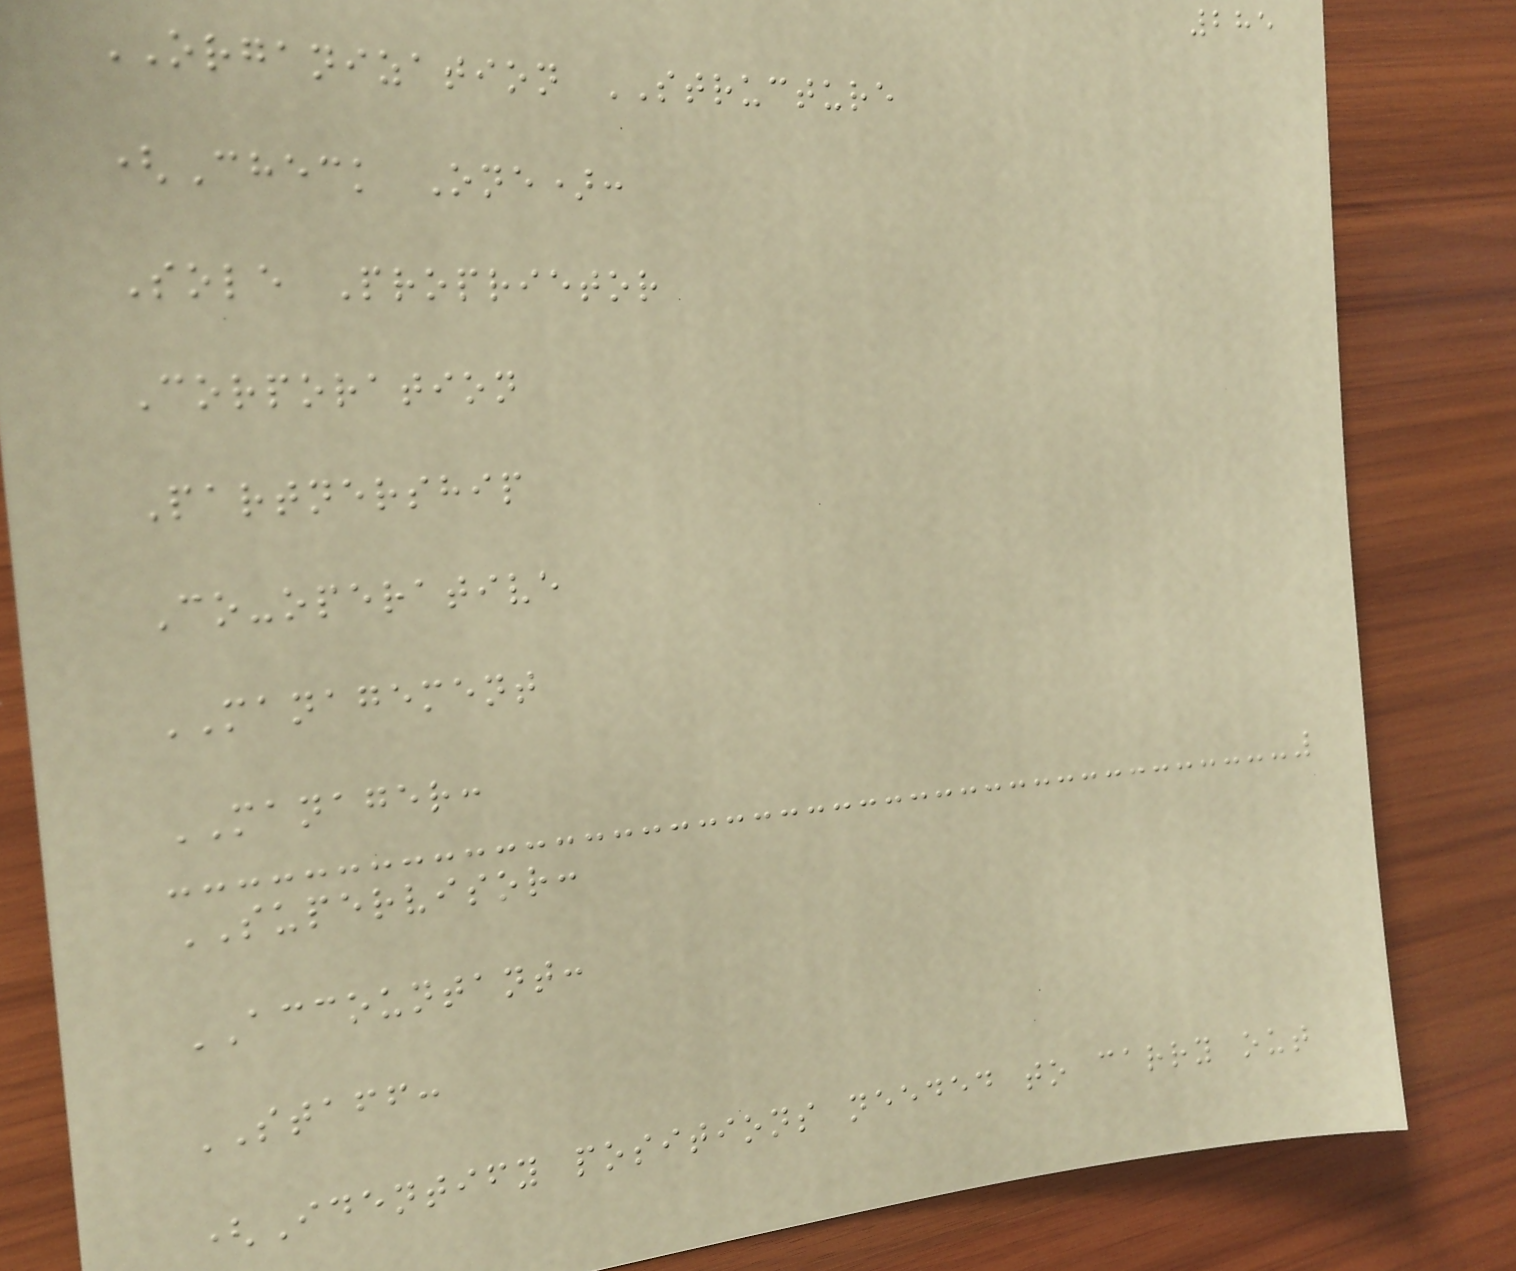285
ORGANIZATION STRUCTURE
(Check One):
Sole Proprietor
Corporation
Partnership
Co-operative
MANAGEMENT
MANAGER:
SUPERVISOR:
ACCOUNTANT:
STAFF:
(Identify positions needed to carry out
